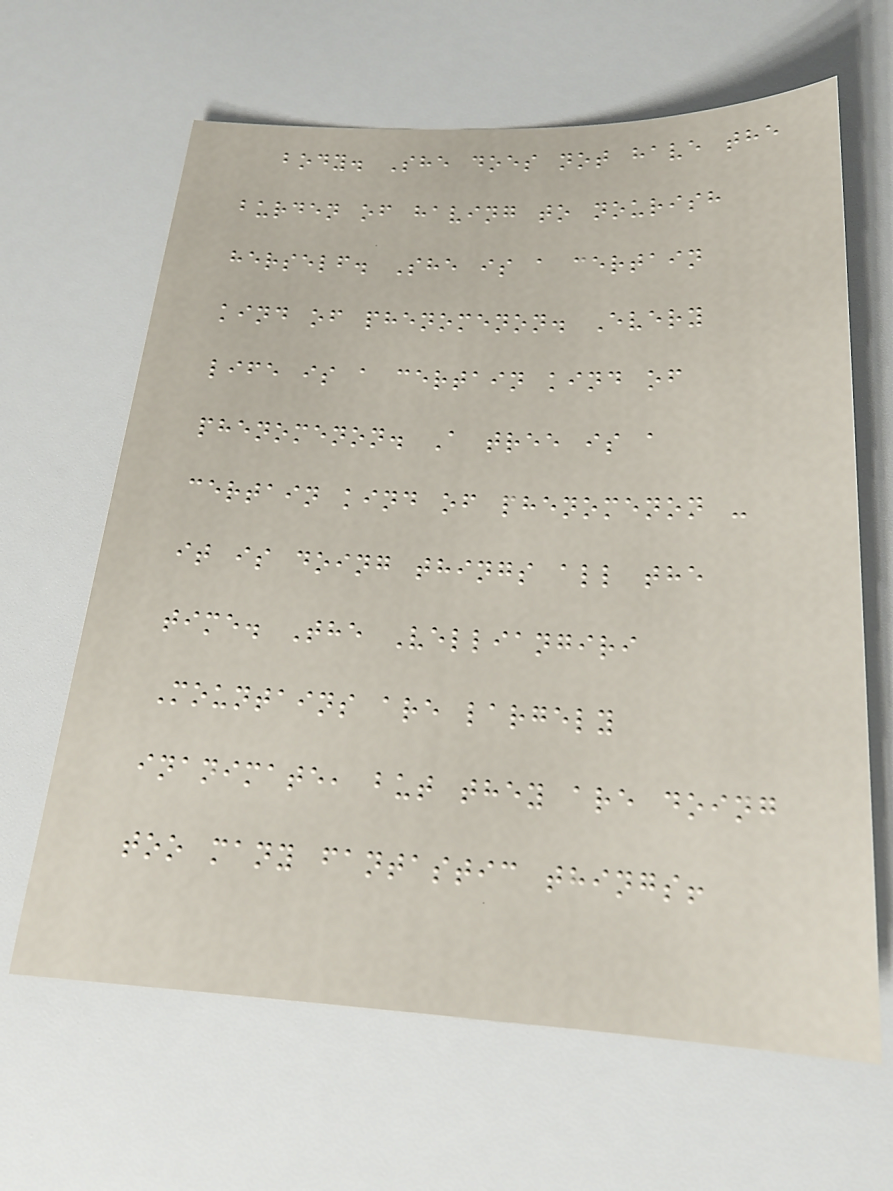body. She does not have the
burden of having to nourish
herself. She is a certain
kind of phenomenon. Every
life is a certain kind of
phenomenon. A tree is a
certain kind of phenomenon -
it is doing things all the
time. The Velliangiri
Mountains are largely
inanimate, but they are doing
too many fantastic things!
